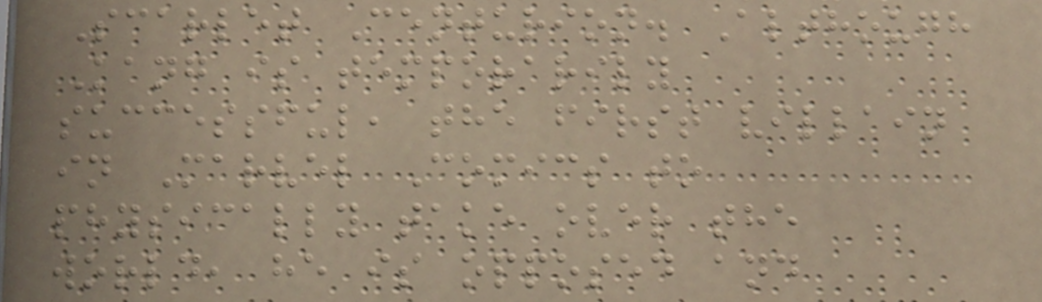Scarlet Centurion. Although
Kang is temporarily
successful, the first villain
in Marvel Comics to
physically take over the
world, he is opposed and
